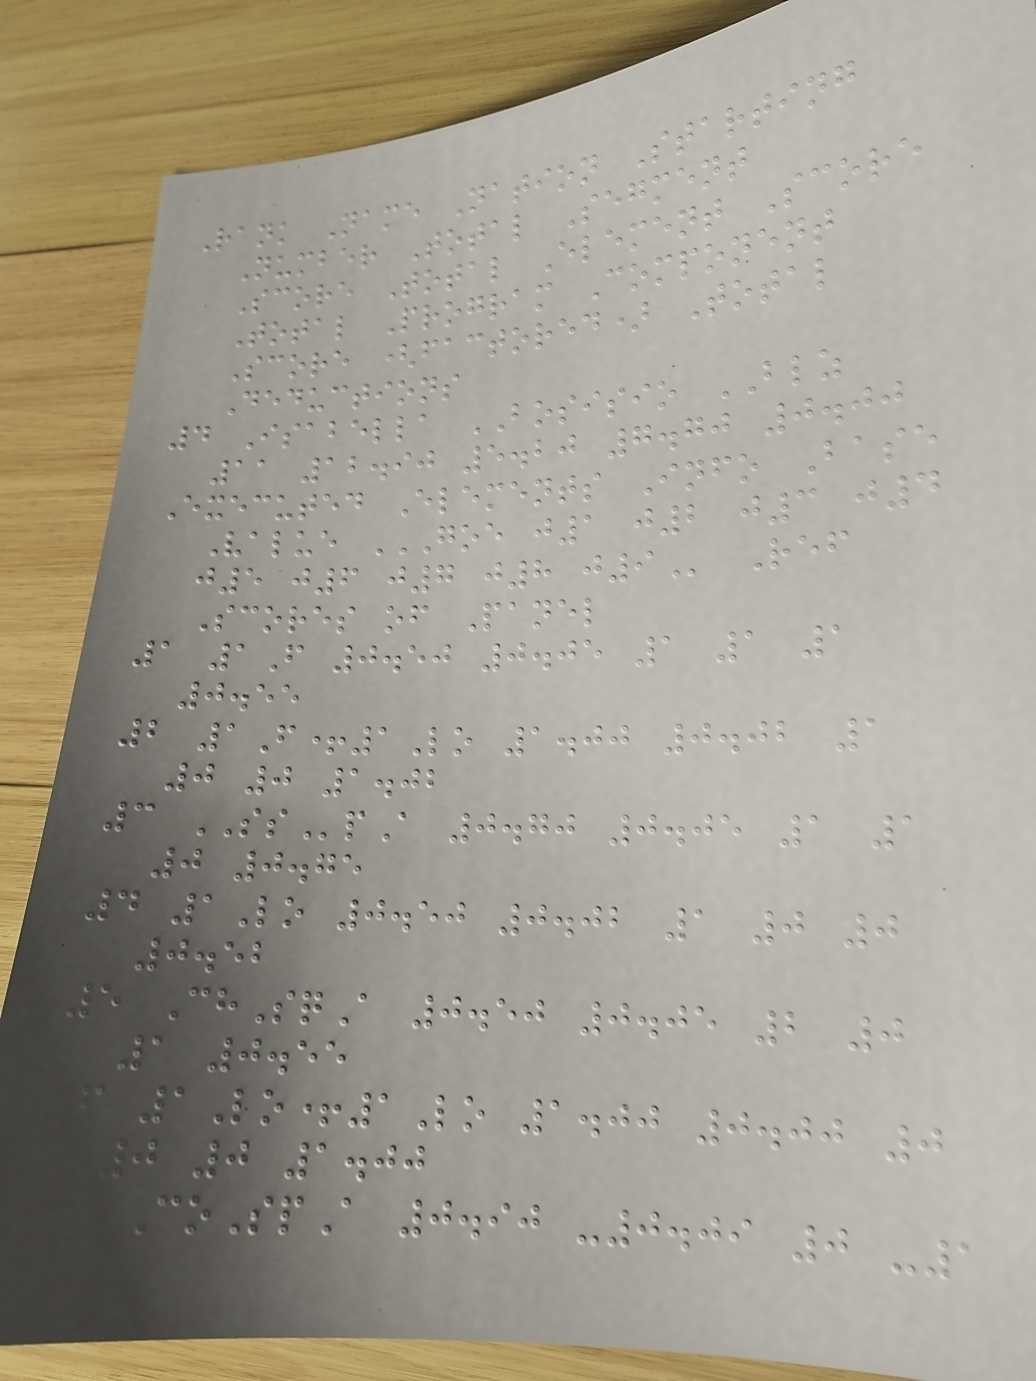Rank Name Nation Starting
Number Total Segment
Score Total Element Score
Total Program Component
Score (factored) Total
Deductions
4 Isabella BOSISIO BLZ
11 12.90 5.20 7.70 0.00
Executed Elements Info Base
Value GOE J1 J2 J3 J4
J5 J6 J7 J8 J9 Ref
Scores of Panel
1 1F 0.50 0.05 1 1 1
0.55
2 1F+1Lo 1.00 0.02 1
0 0 1.02
3 SSpA 0.70 0.05 1 1
0 0.75
4 1Lo 0.50 0.02 1 0 0
0.52
5 ChSqA 0.50 0.05 2 0
1 0.55
6 1Lo+1Lo 1.00 0.00 0
0 0 1.00
7 CoSpA 0.90 -0.09 0 -1
